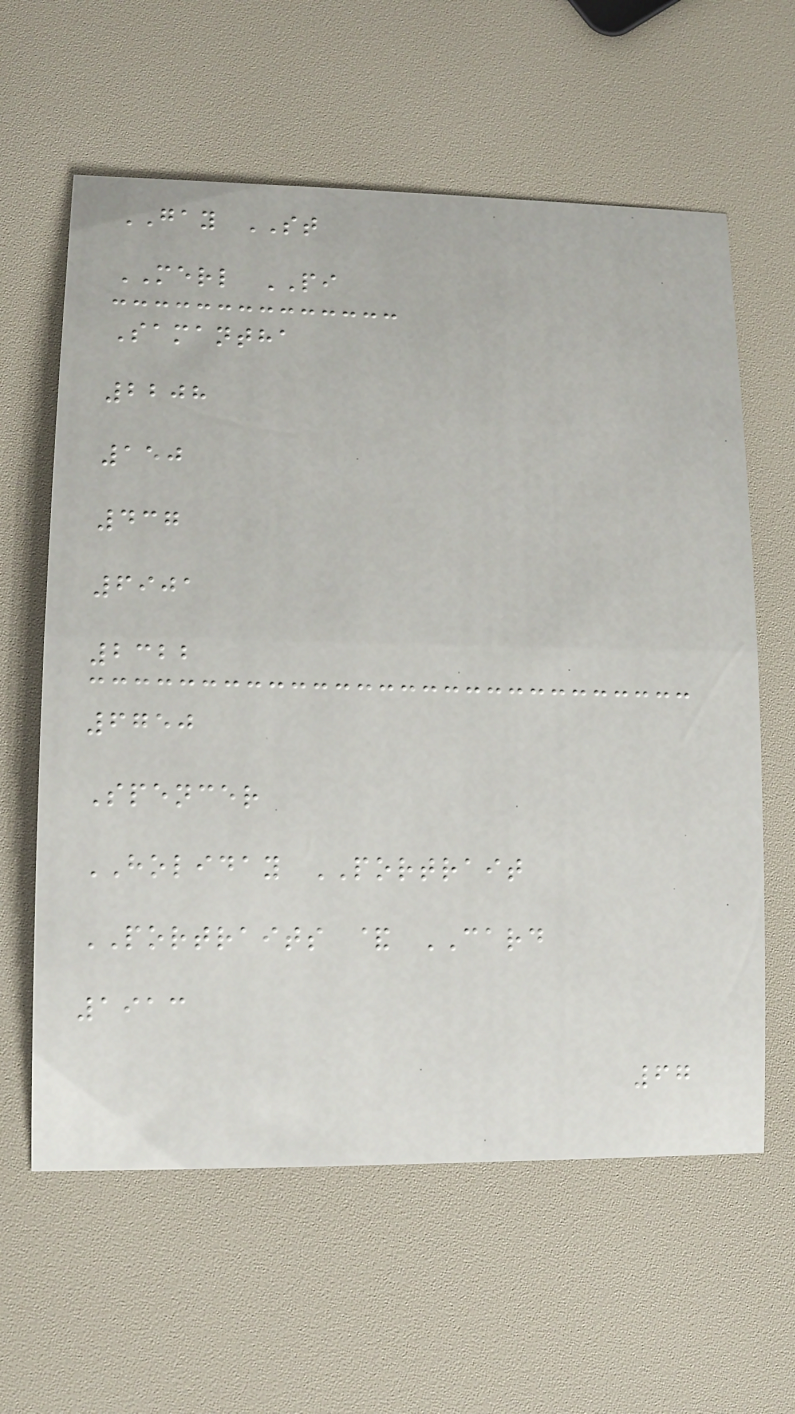GAY ST
MERL PI
Samantha
2208
150
437
6901
2322
6750
Spencer
HOLIDAY PORTRAIT
PORTRAITS & CARD
1913
67
